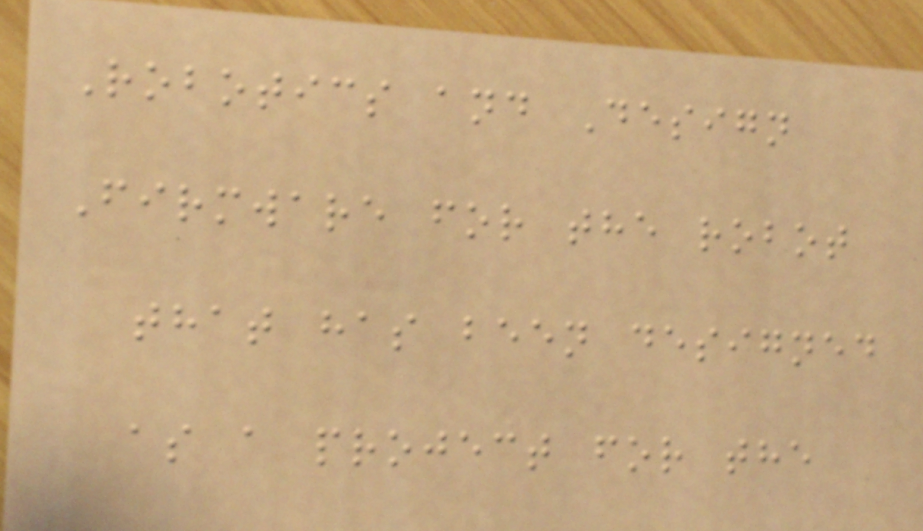Robotics and Design
Firmware for the robot
that has been designed
as a project for the
